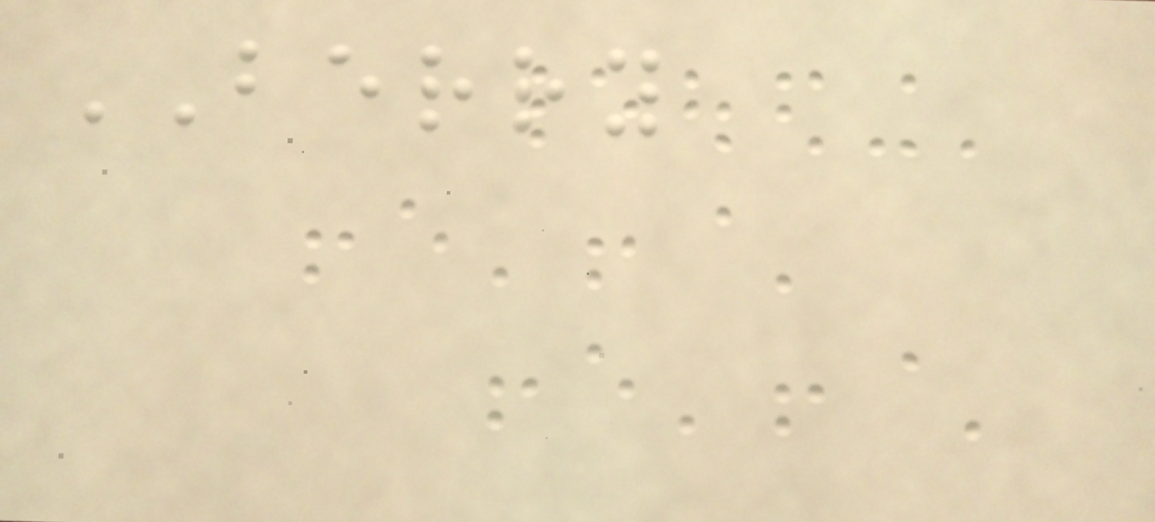BERRY
